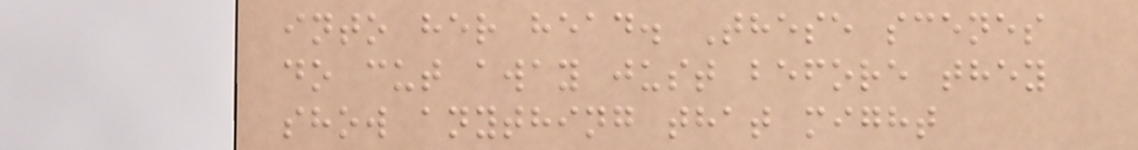into her head. These scenes
do cut away just before they
show anything that might
